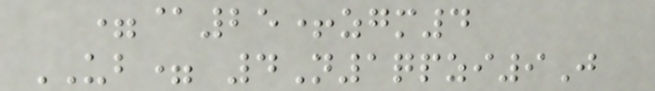=@25+zgm4
UB= 4N1qpzi9J
